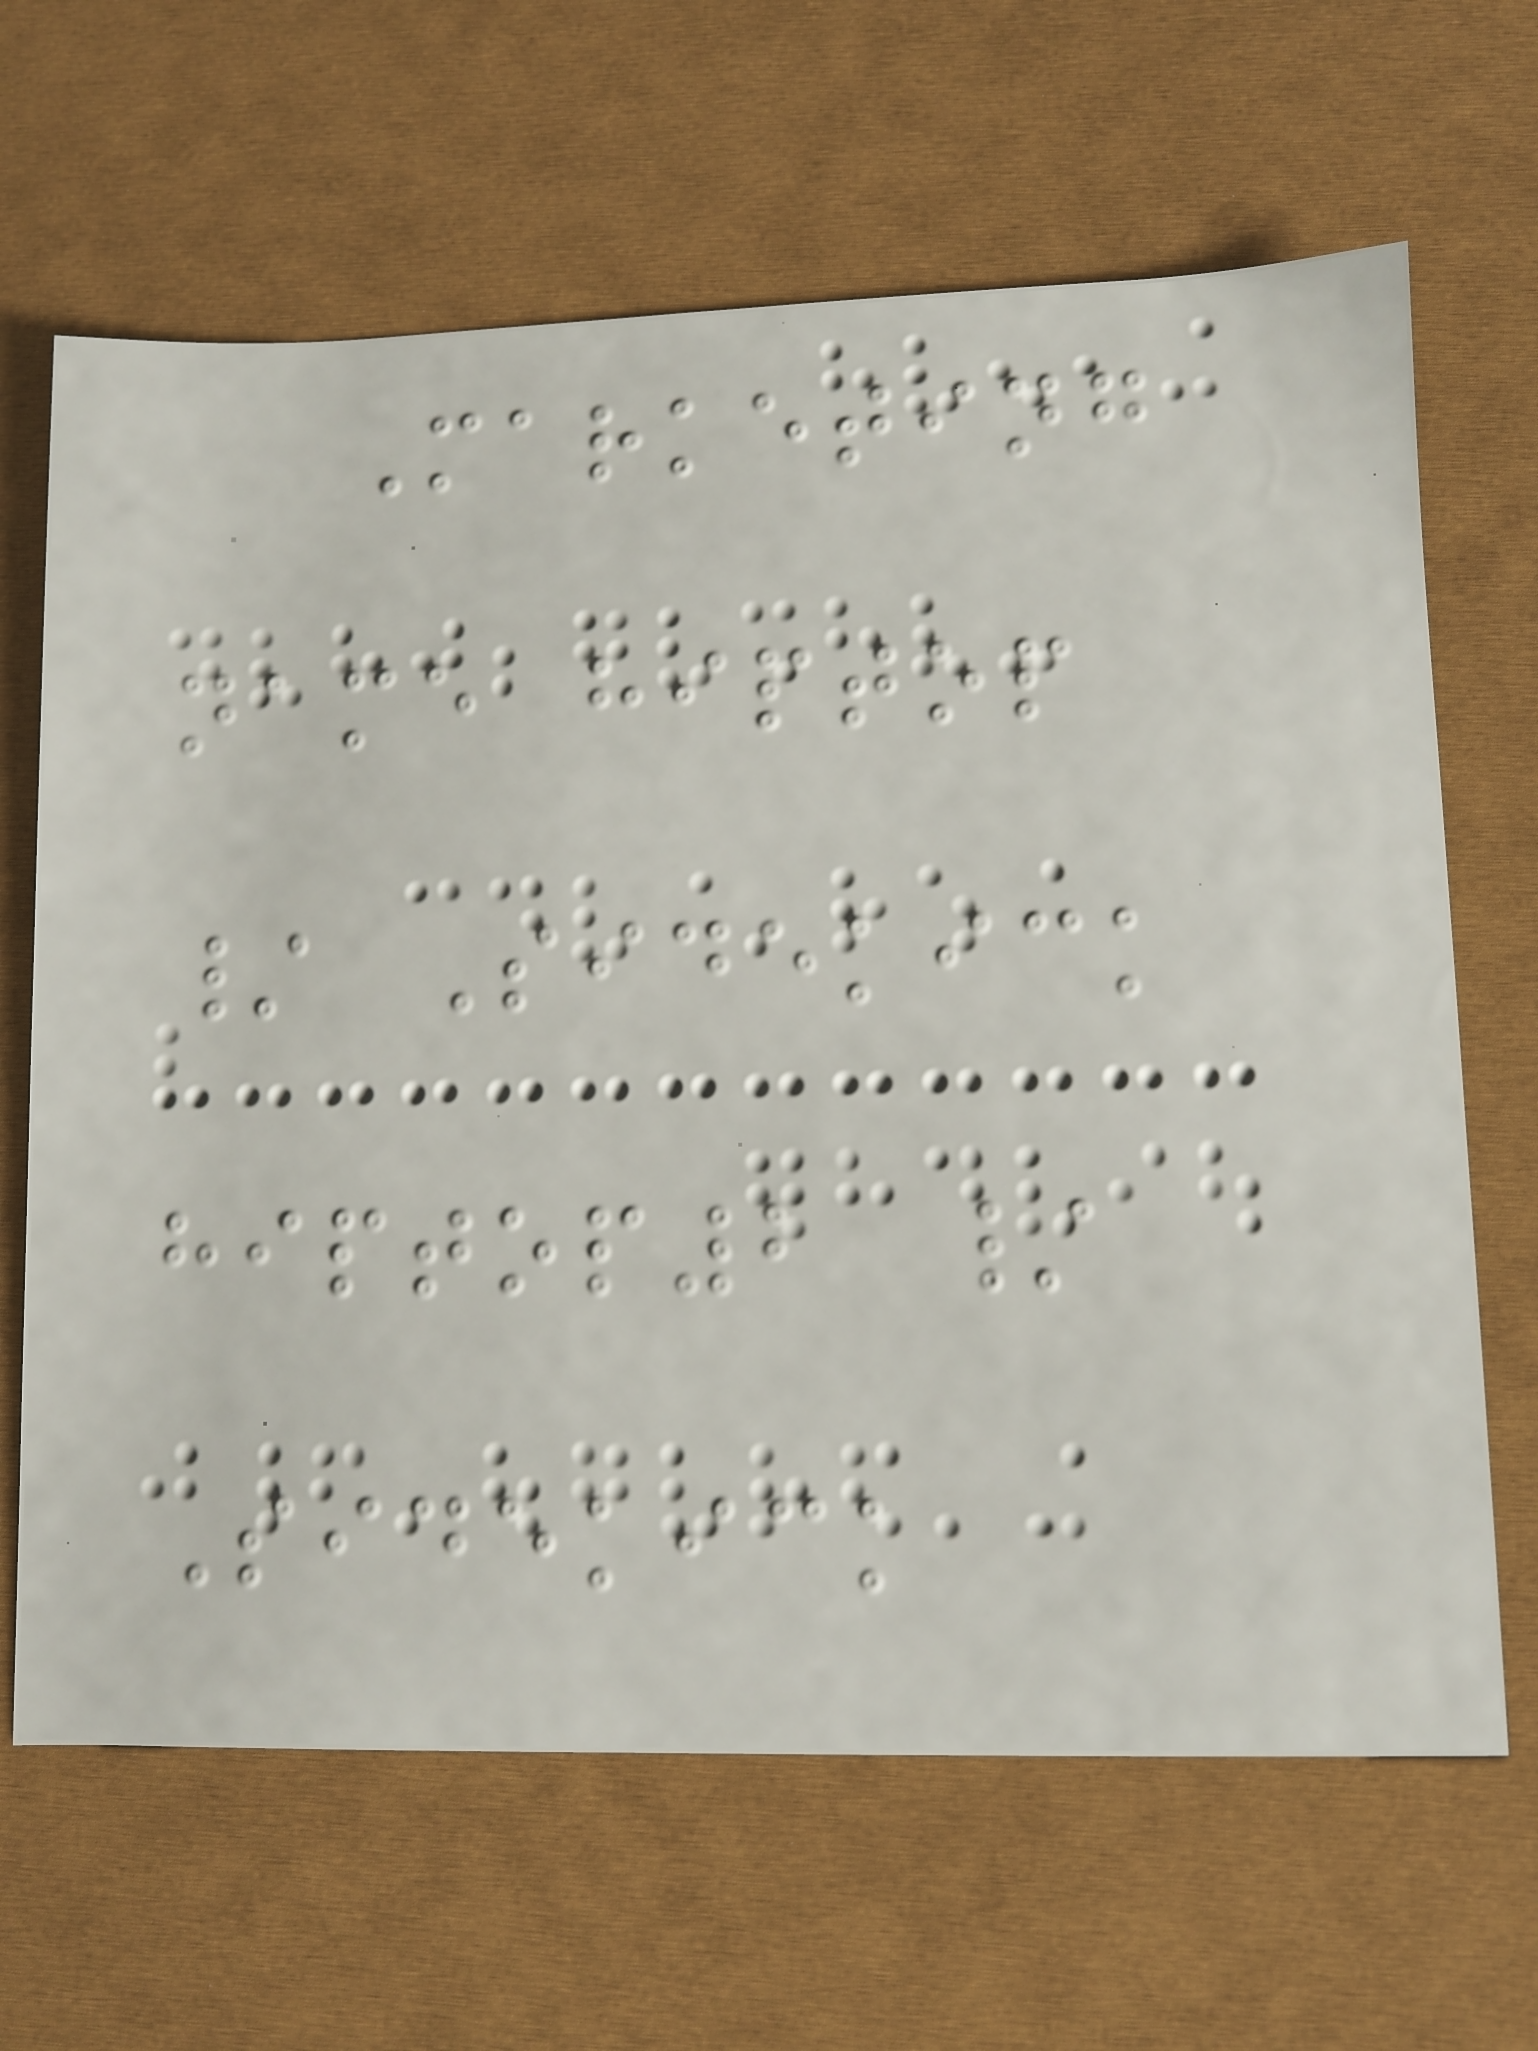Marketing
name hiptop
/ Sidekick
hiptop2 /
Sidekick
